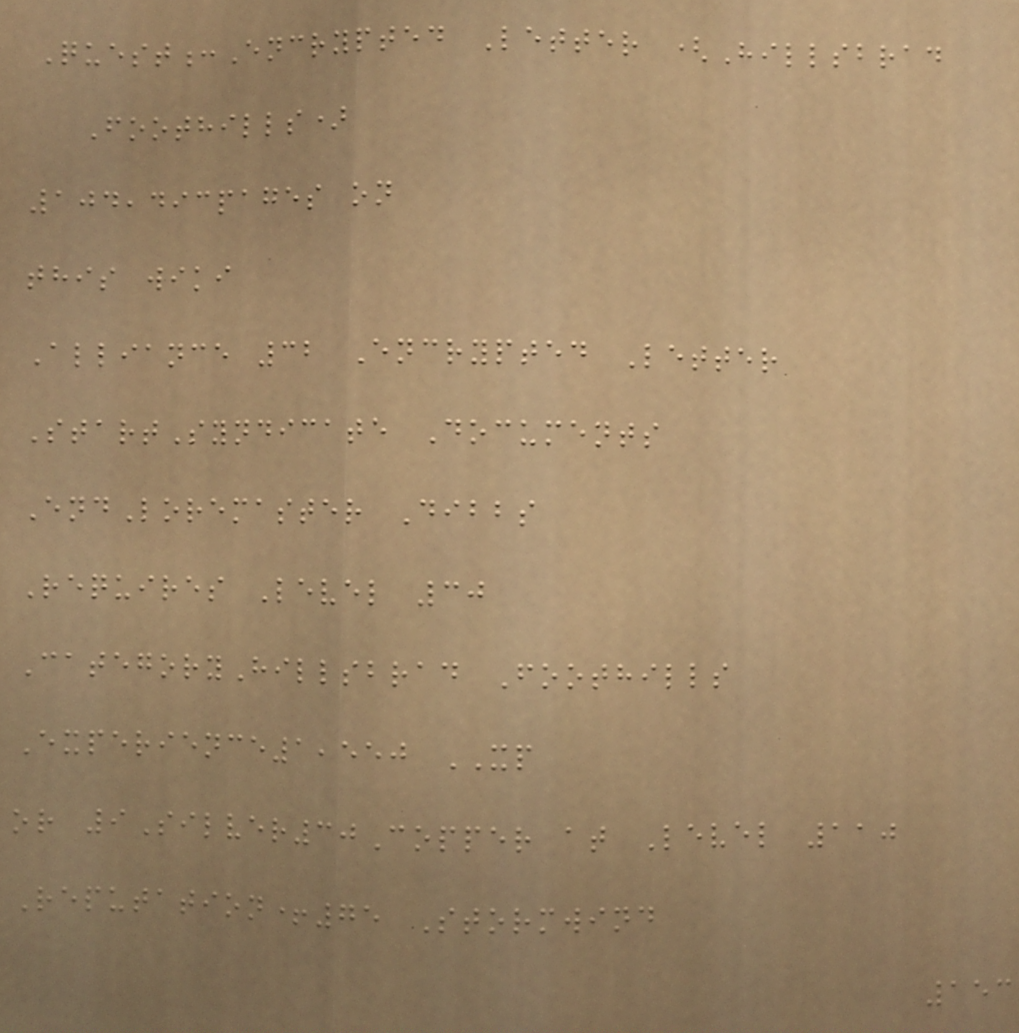Quest:Encrypted Letter (Hillsbrad
Foothills)
104,493pages on
this wiki
Alliance 32 Encrypted Letter
StartSyndicate Documents
EndLoremaster Dibbs
Requires Level 30
CategoryHillsbrad Foothills
Experience1,550 XP
or 9Silver30Copper at Level 110
Reputation+75 Stormwind
153
